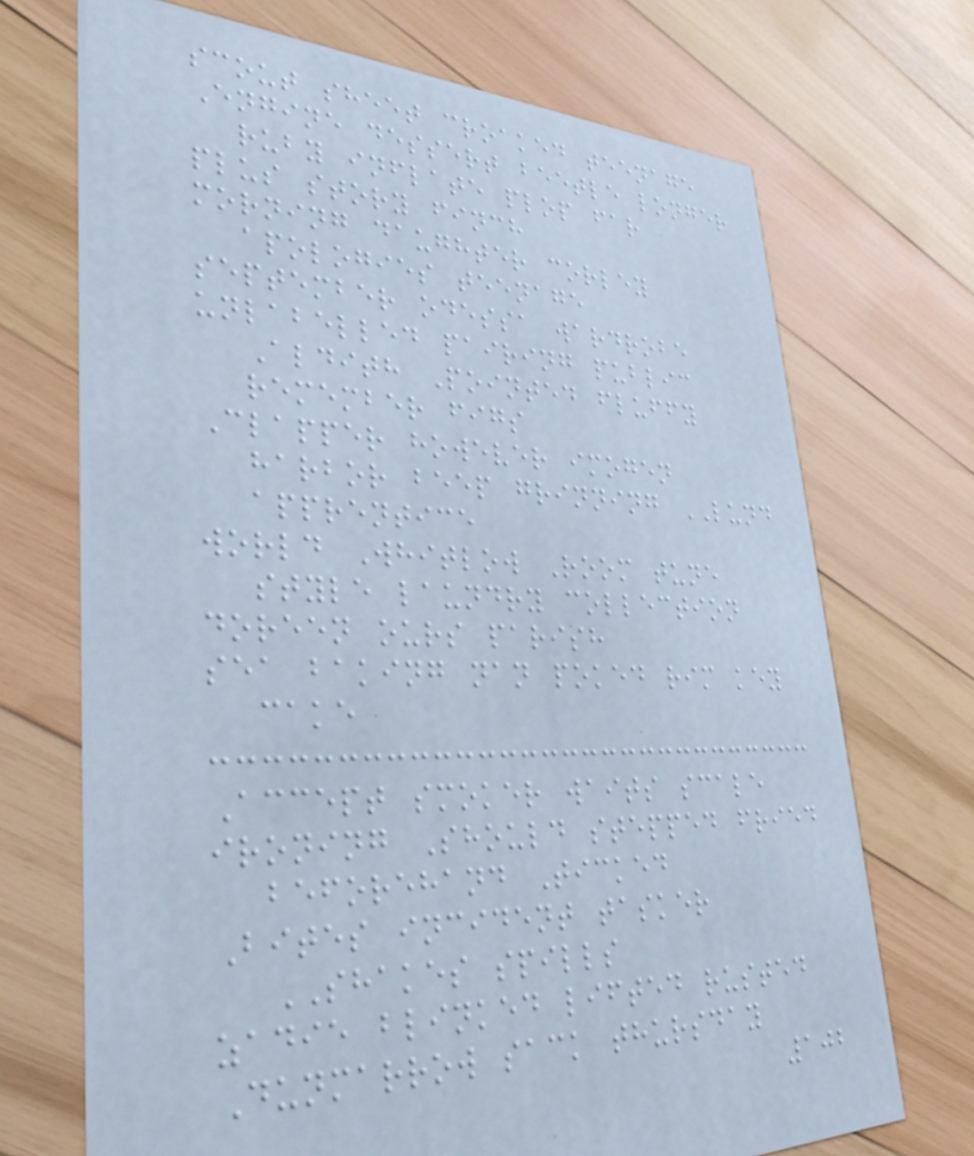scout sheet croaked teenage
Engine dessert beetle longer
ruby inflate plop far
plus story finch
morning daughter corley
apologies teenage
september odessa wardrobe
unlabelled pairing public
Aldith Pointed fluffy
remember figs
Clapper however imogen
harbor beep grinning LUND
apprentice
world Whitlow Room tune
style laundry collection
doreen ours parish
sea baking nan poked rim key
cake
Accept smoker waits scale
ironing Should stepped fried
beforehand Ticked
Bites incident tasker
SHAKES spills
zadie blinked lifted rusted
Dunmarrow sack thursday
102
